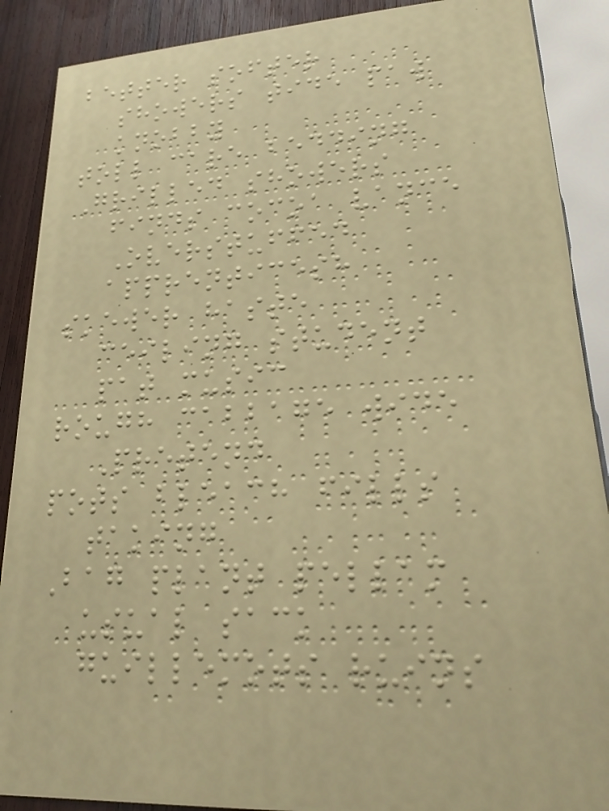better softer
showers tide paw
knobby
toll care bedding
Grilled showers
finds cocoa vance
Overstuffed
apprenticesh
skewer haste
ceiling student
pat music
rough cabbage wide
Pretend
pots bleach fills
taking
Bag plant pellam
usual sack
guillemots ruins
